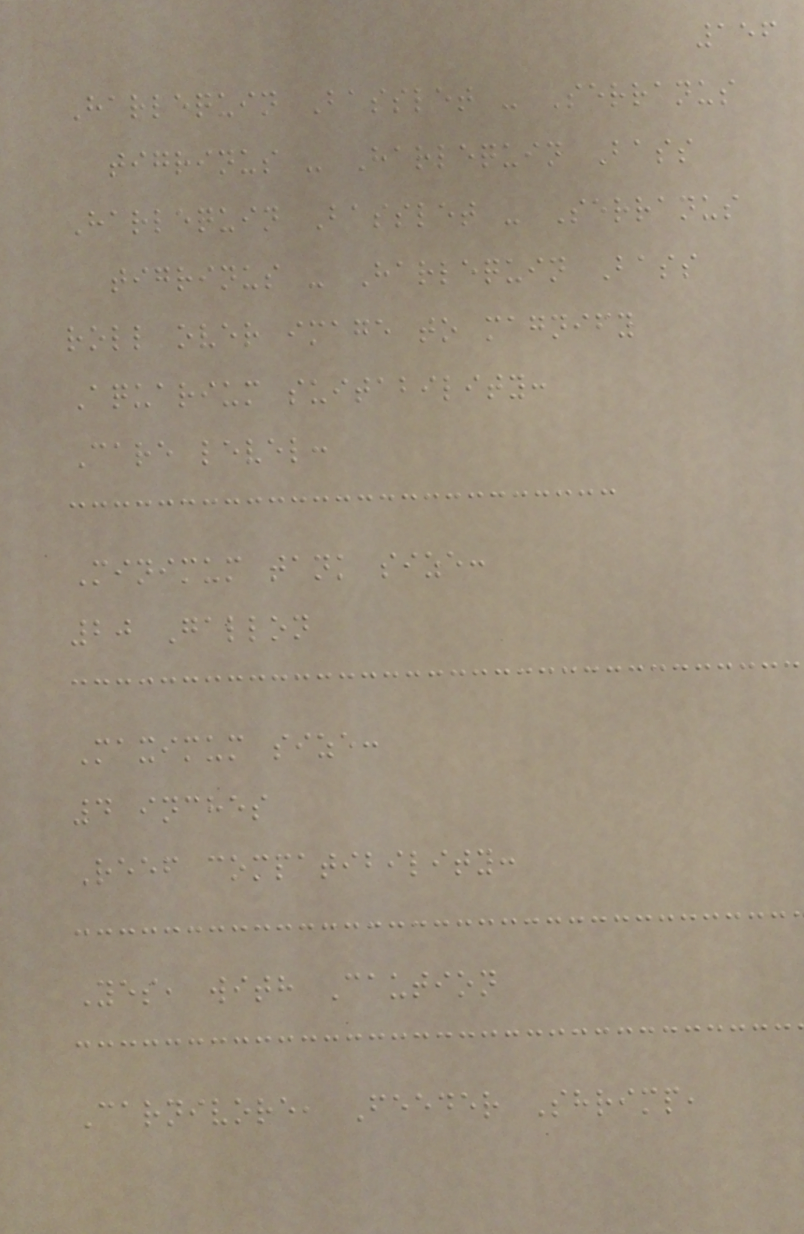156
Harlequin Basslet - Serranus
tigrinus - Harlequin Bass
Harlequin Basslet - Serranus
tigrinus - Harlequin Bass
roll over image to magnify
Aquarium suitability:
Care level:
Minimum tank size:
20 Gallon
Maximum size:
4 inches
Reef compatibility:
Yes, with Caution
Carnivore, Feeder Shrimp,
